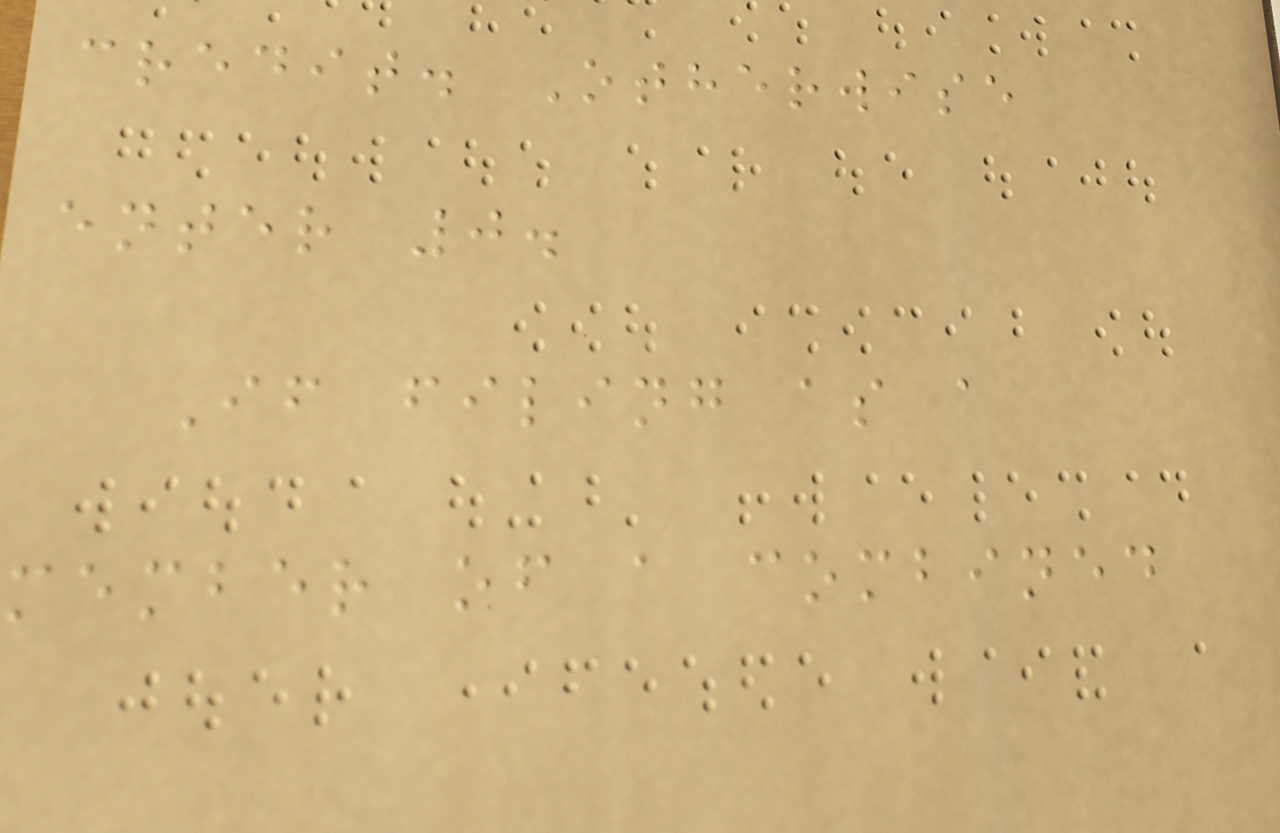credit. Otherwise
enter 0.
If filing as a
member of a combined
